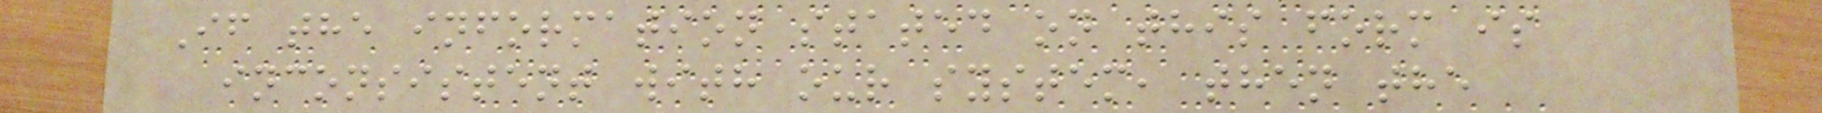If the information stated on this form is
inconsistent with our system, then the
